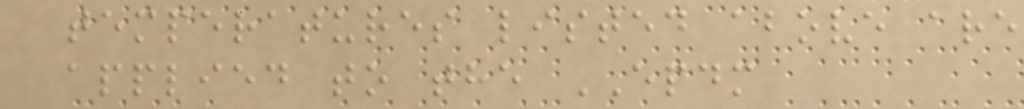temperatures listed above are
applied to the EPDM
